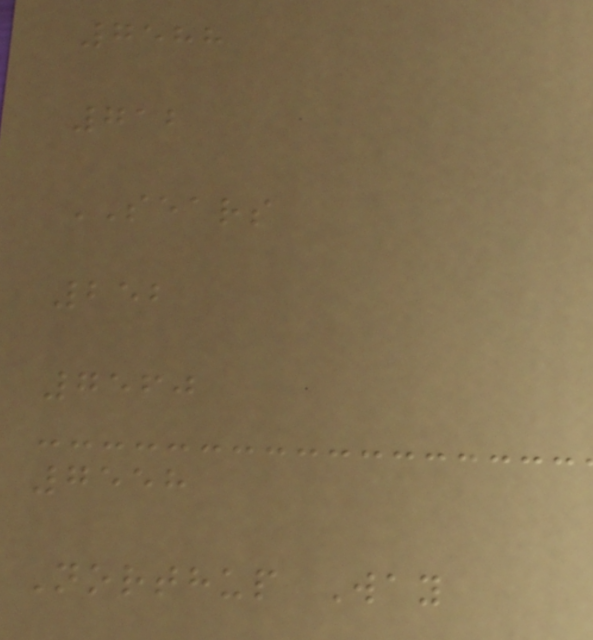7588
712
SEARS
252
7560
7558
Northup Way
